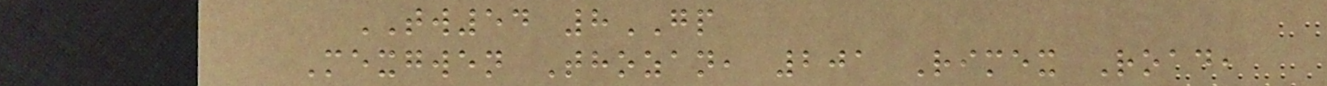TW54 8GP
Mexgwen Thozan, 201 Rimex Road,
